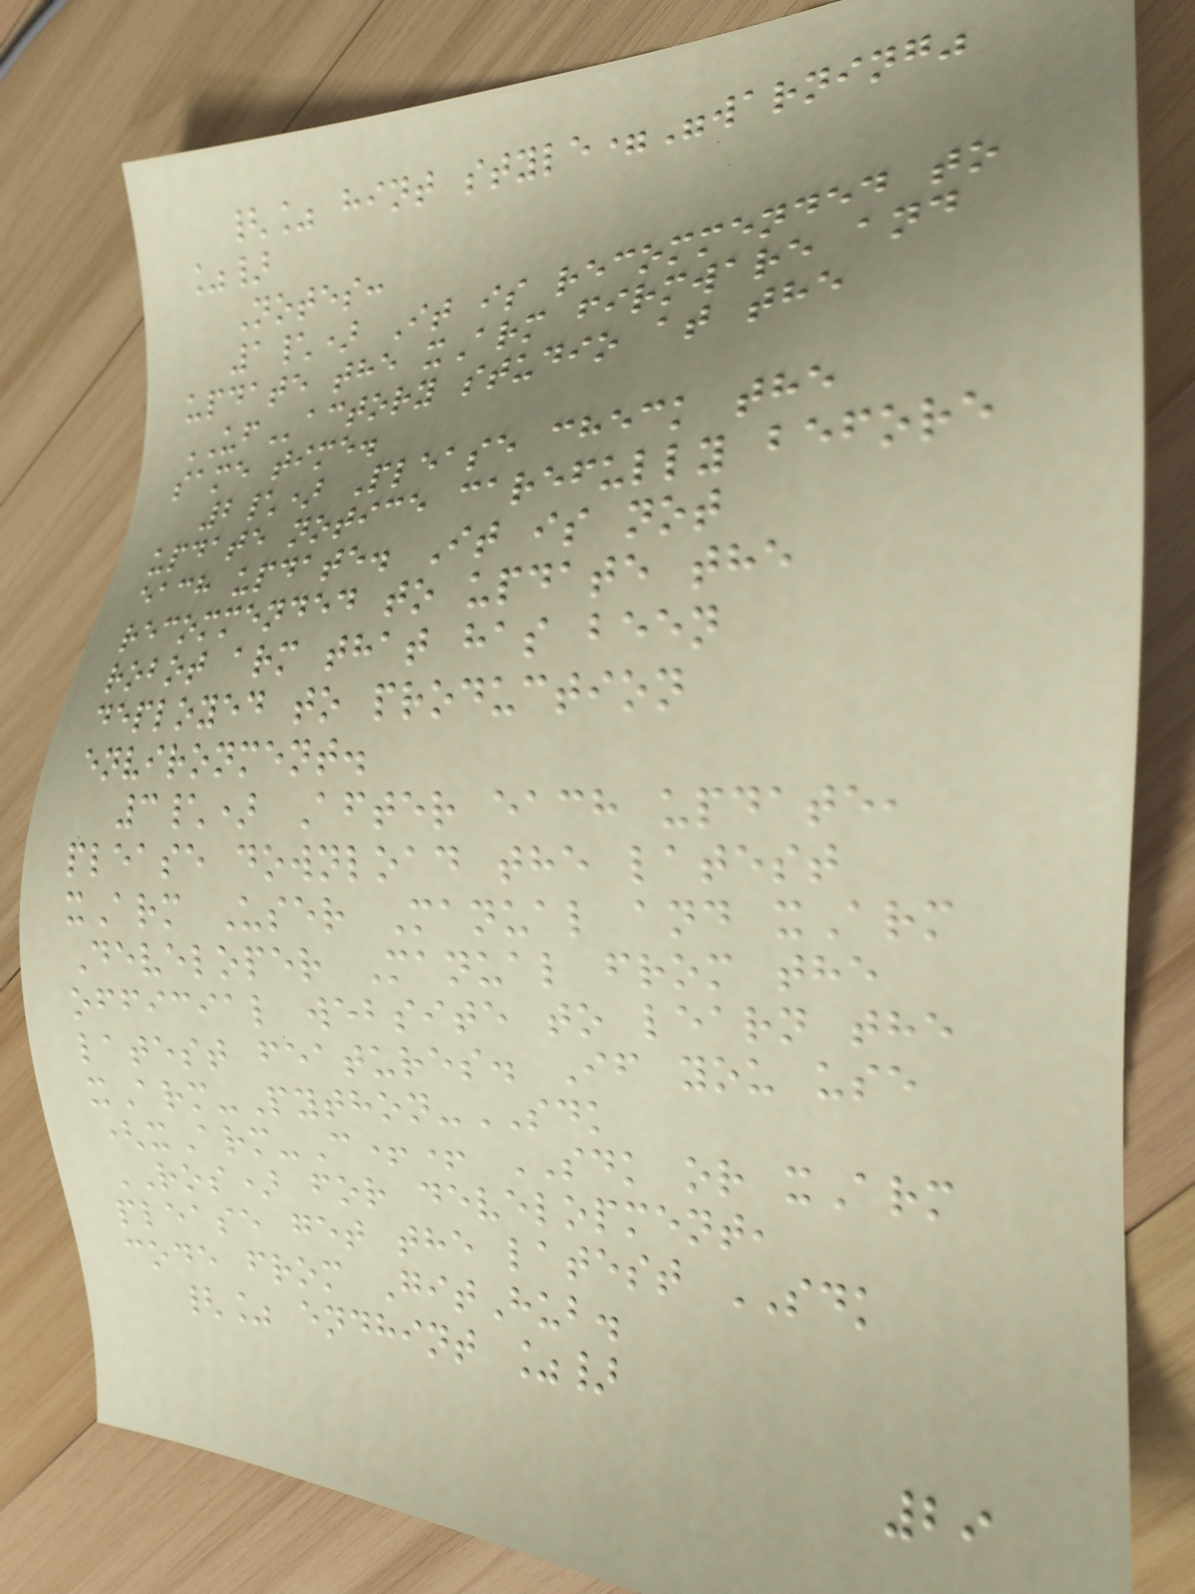{% hint style="warning"
%}
Notes:
1\) It is recommended to
update the xArm firmware and
UFactory studio at the
same time.
2\) Please check the
update notice carefully before
each update. It is not
recommended to update the
robot arm that has been
deployed to production
environment.
3\) After each update,
please download the latest
xArm User Manual and xArm
Developer Manual from the
official website to learn the
latest features. If you use
xArm-Python-SDK
(xArm-C++ SDK or xArm
ROS) for development,
please get the latest SDK
code from GitHub.
{% endhint %}
29
